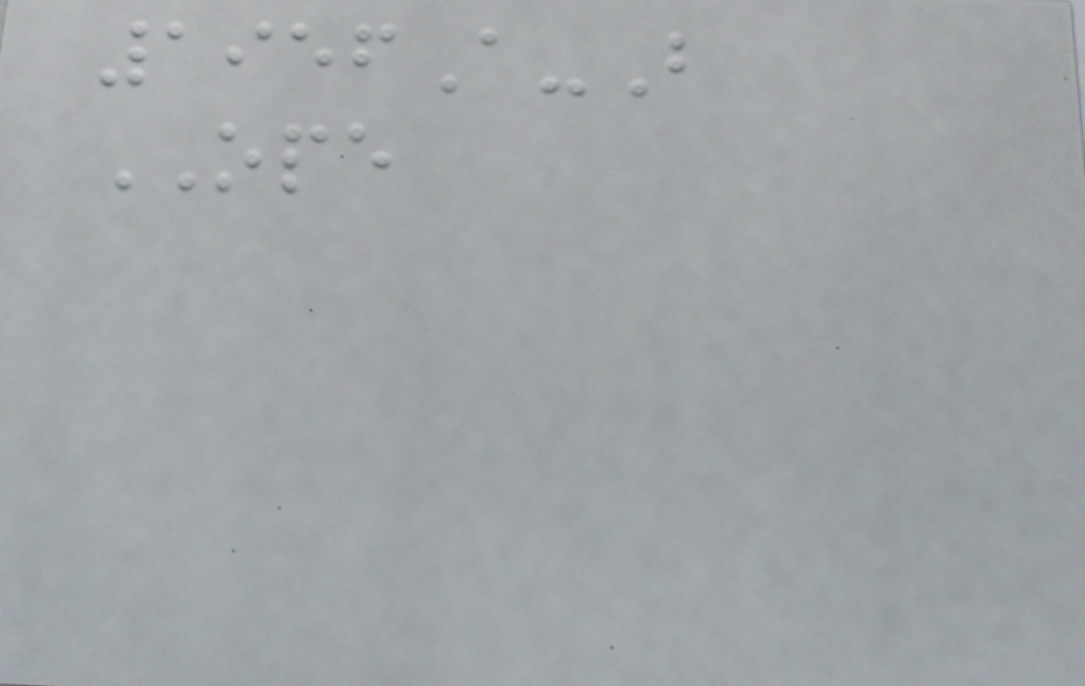1956A-B
OPE
